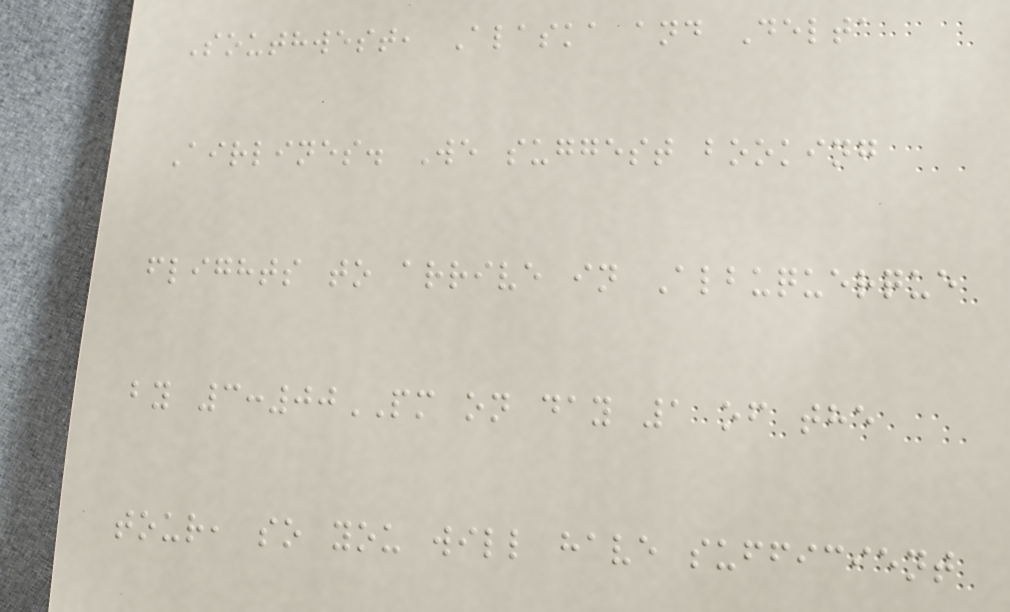Southwest, Alaska and Delta
Airlines. We suggest booking
flights to arrive in Albuquerque
by 3:00PM on day 1 of the
tour, so you will have sufficient
